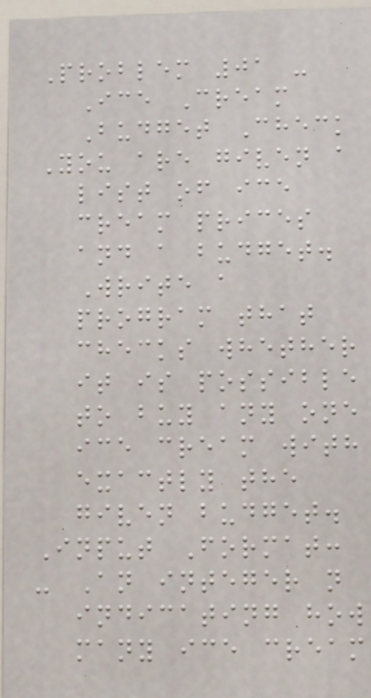Problem 01 -
Ice Cream
Budget Check
You are given a
list of ice
cream prices
and a budget.
Write a
program that
checks whether
it is possible
to buy any one
ice cream with
exactly the
given budget.
Input Format:
- An integer n
indicating how
many ice cream
